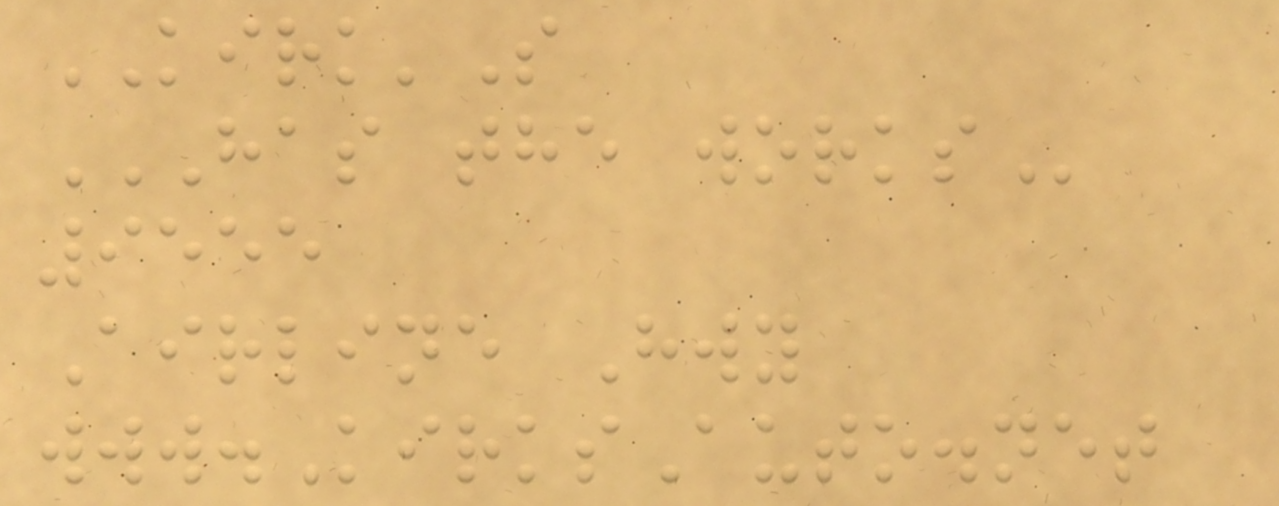KIRK'S
HAS THE WORKS
9555
Airline Hwy
www.KirksAuto.net
